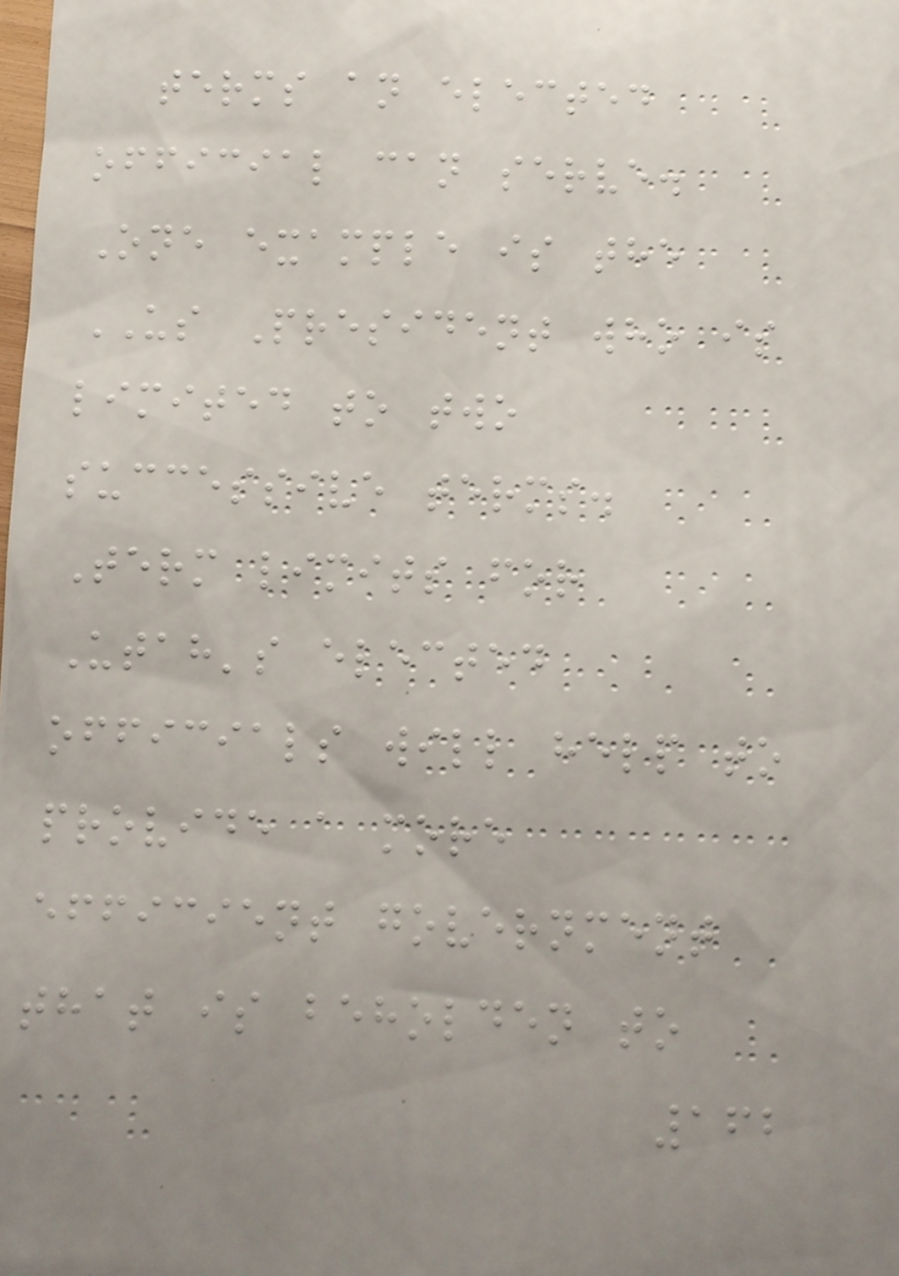terms an elected
official can serve.
One example is the
US President who is
limited to two
successive terms.
Term limits for
Utah's elected
officials will help to
provide a more
efficient government
that is beholden to
162
